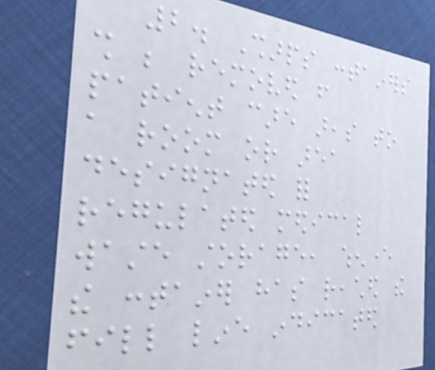2. Sharps containers
shall be removed from
patient care areas to
a room or area
designated for
regulated medical
waste storage, whenever
the container has reached the
fill line indicated
